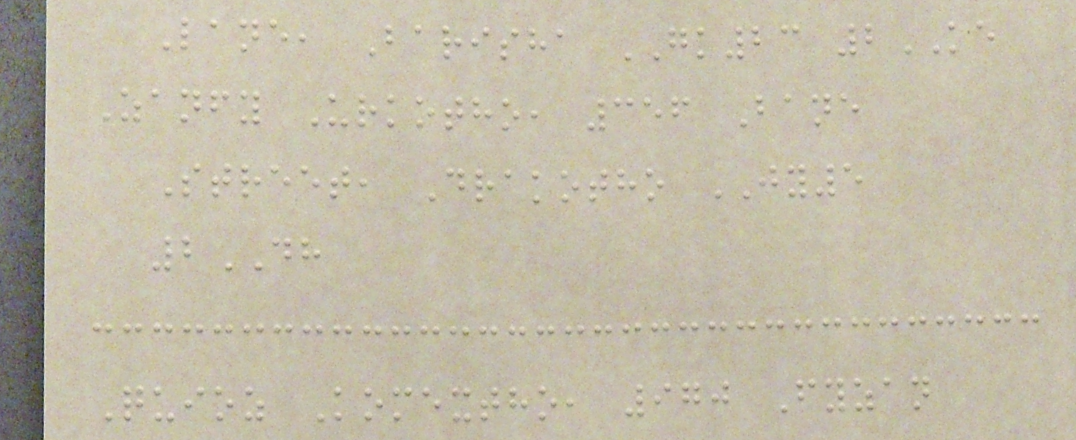Lane, Barisha GK23 2KE
Zanfy Urkotho, 356 Bane
Street, Drakotho JY5
2DH
Quioz Komextho, 970 Fyzan
